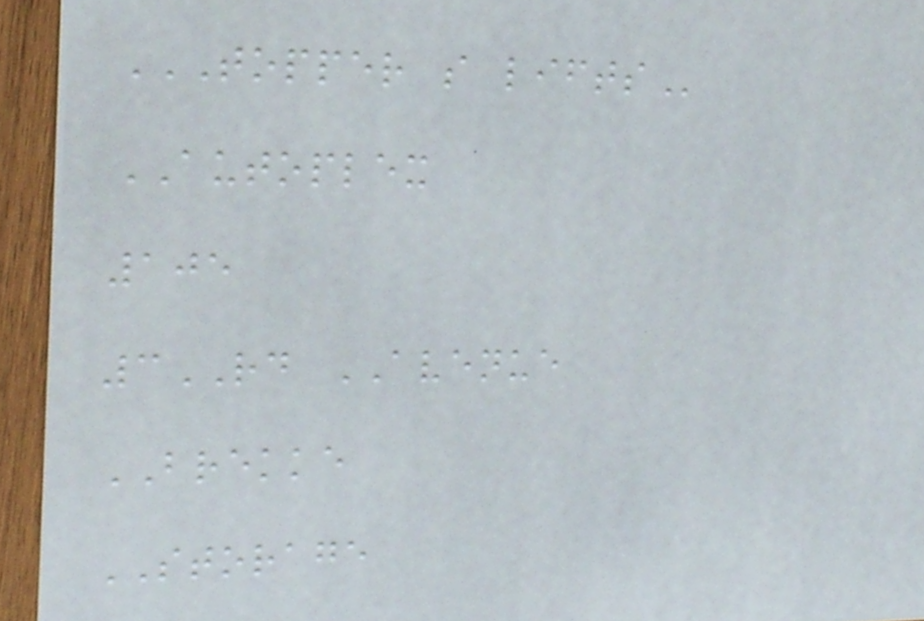TOPPER S LIFTS
AUTOPLEX
105
3RD AVENUE
BREKKE
STORAGE
